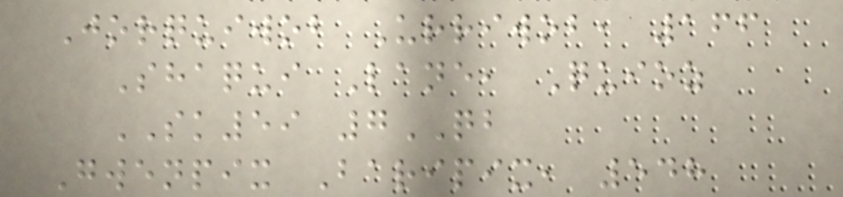Jorquiwob Urriwob, 166
Shaqui Lane, Quioz
SK59 7QB
Gwenpix Baripix, 548
